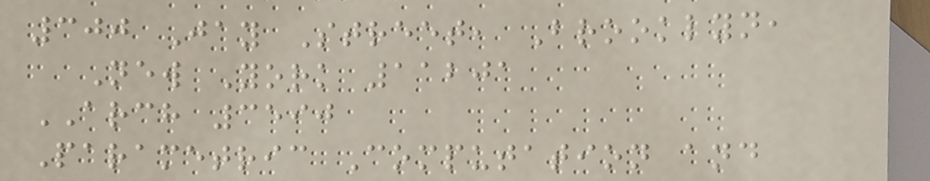300 Jay Street, Brooklyn,
New York 11201
ARCH 3590
Parametric Computation and
